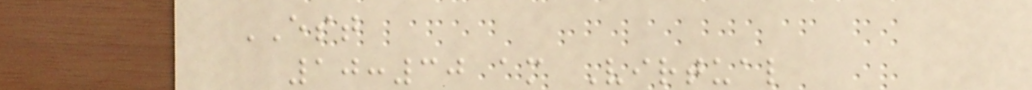EST
10:30 am Virtual
